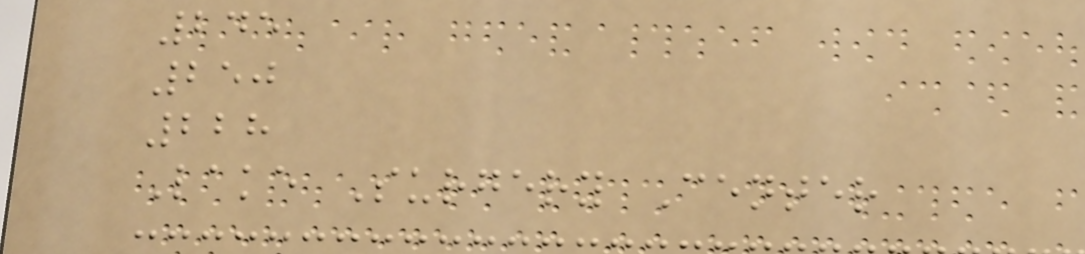245
250
228
Lake Surgery Center
